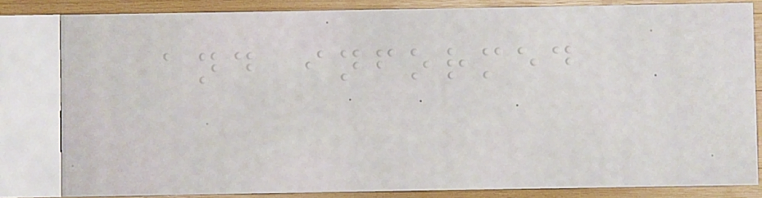and informed
